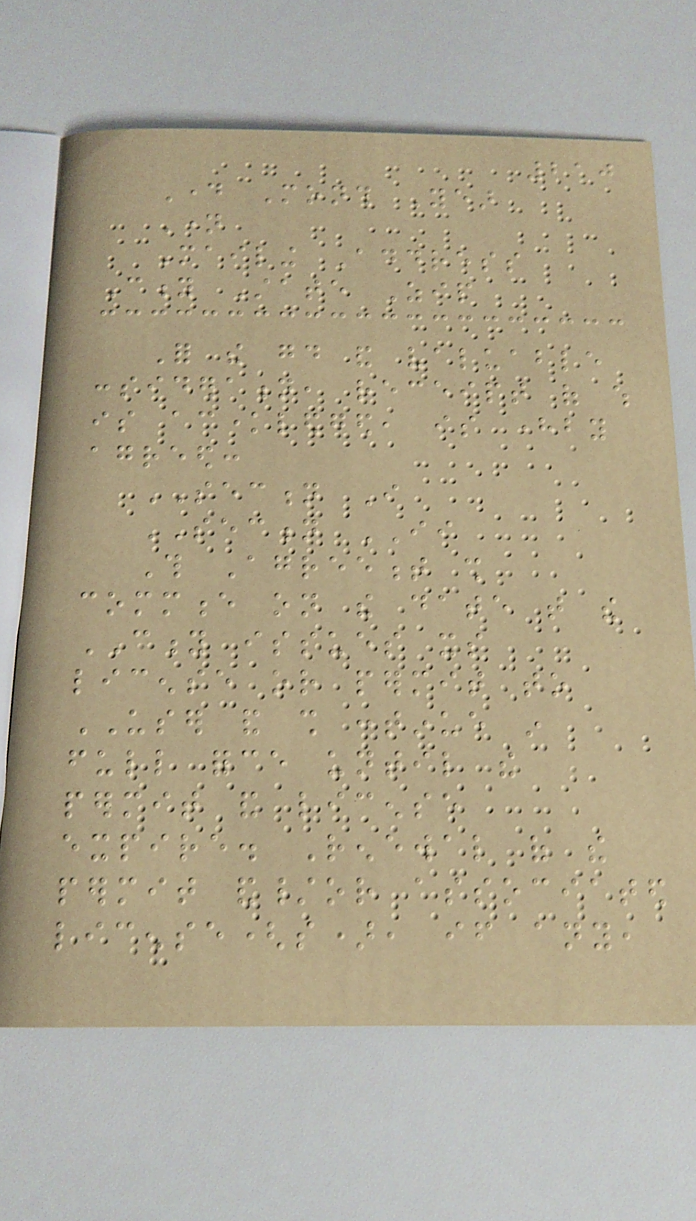210
Day Month Year
Name
Mailing Address
City State Zip
For the good and valuable
consideration, receipt of which
is acknowledged, is hereby
agreed:
SECTION I
SECTION II
This Agreement shall
commence on the date that the
CITY issues its
license or permit to
USER and shall continue in
full force until the
permit and license
expire. Renewal of the
permit and/or associated
license(s), if any,
